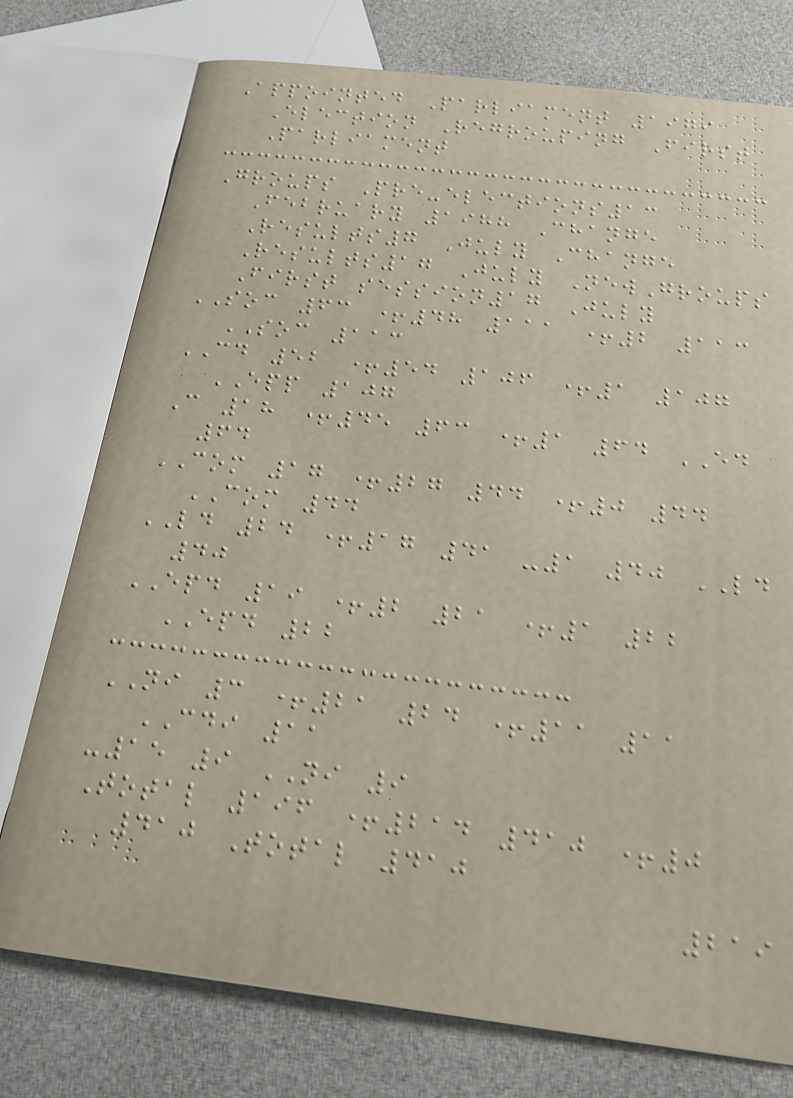Appointed Parliament 1979
Election Regrouping First
Parliament
Groups Pre-elections13
February 1978 Change
Results7 July Change
Results17 July NewGroups
First session17 July
SOC 63 +48 111 +2 113
SOC 113
CD 52 +54 106 +1 107
EPP 107
C 18 +45 63 +1 64 ED
64
COM 17 +27 44 +0 44
COM 44
LD 24 +17 41 -1 40 LD
40
EPD 19 +2 21 +1 22
EPD 22
NI 3 +21 24 +11 11
CDI 11
-15 9 NI 9
Total 196 +214 410 +0
410 Total 410
219
